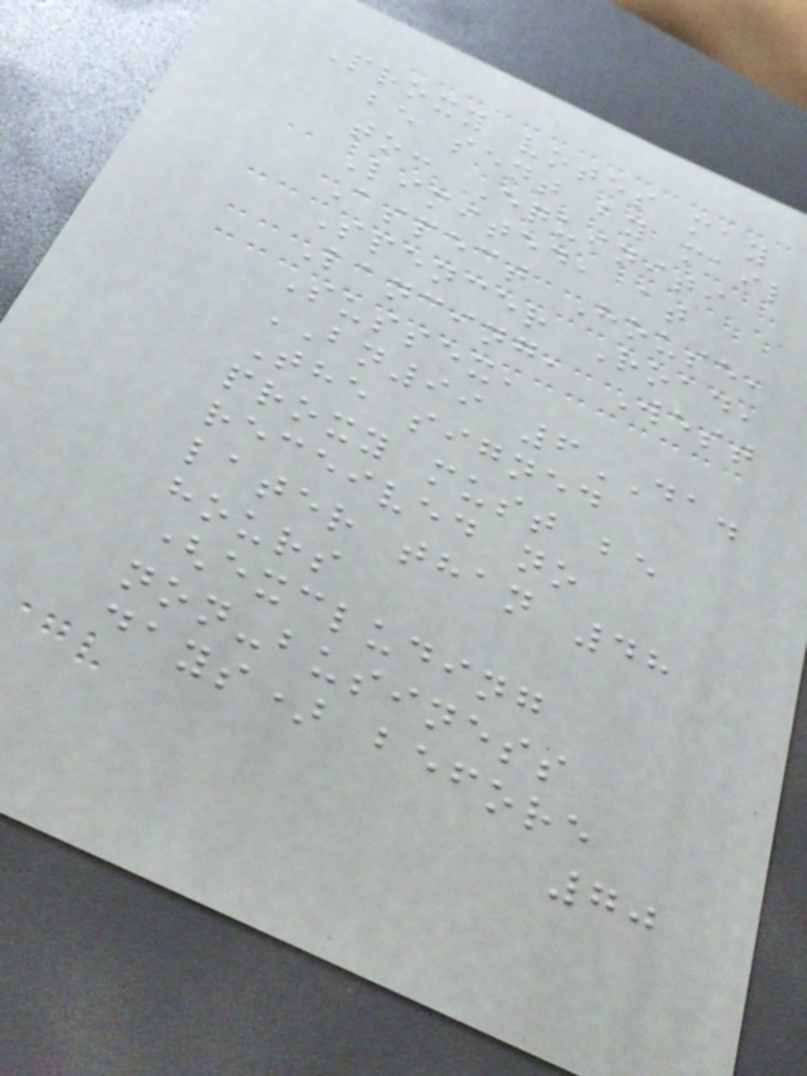Proxy votes may
be sent by mail
to: Equiniti
Limited, at
Aspect House,
Spencer Road,
Lancing, West
Sussex,
BN99 6DA.
The signed
proxy must be
received no
later than 48
hours
(excluding
non-business
days) before
70
